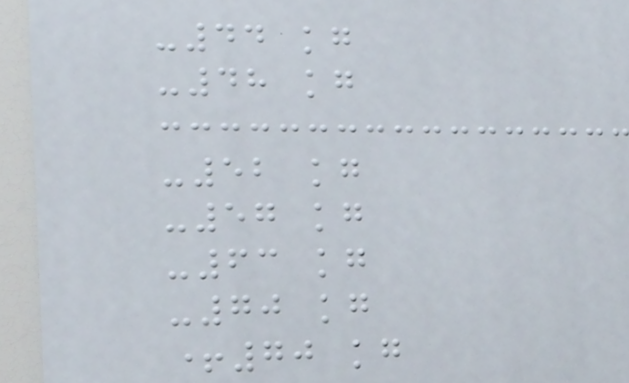-44 kg
-48 kg
-52 kg
-57 kg
-63 kg
-70 kg
+70 kg
